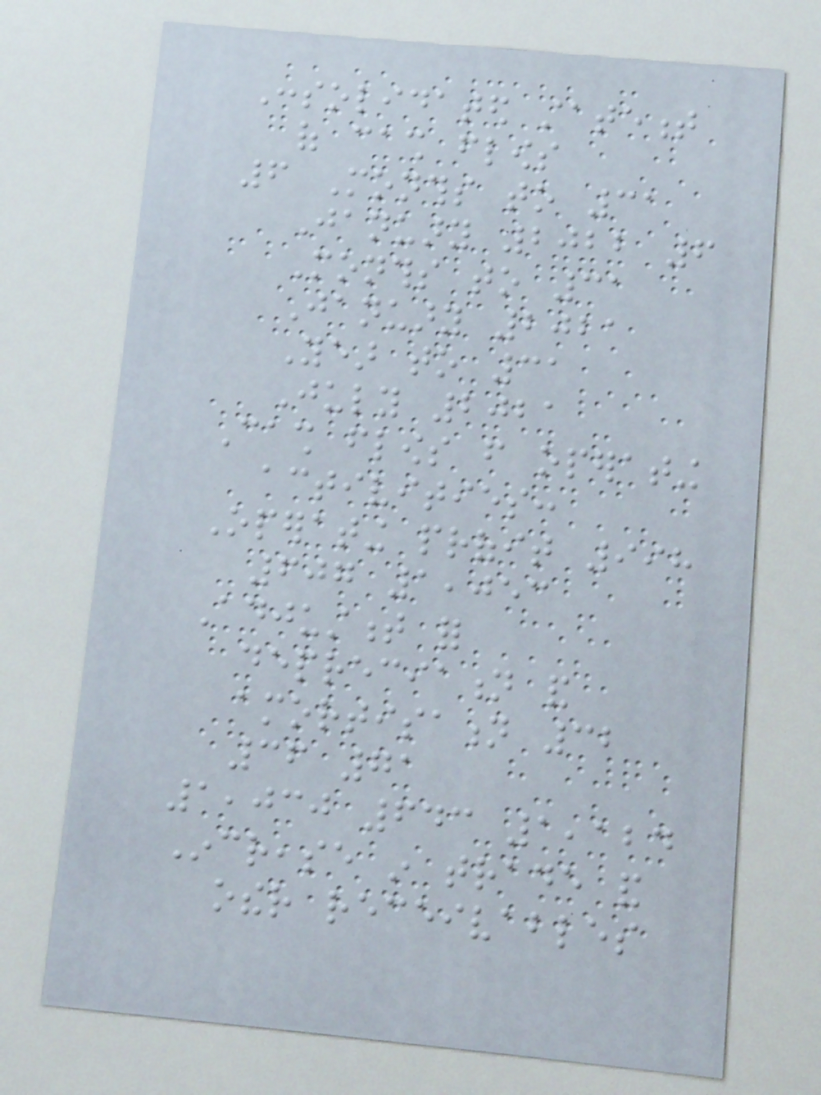Consolidated statement
of cash flows
6 Months to 31
January 2022 6
Months to 31
January 2021
Year to 31
July 2021
Cash flows from operating
activities:
Operating profit 998
607 1,053
Adjustment for
depreciation and
amortisation 32
36 71
1,030 643 1,124
Increase in trade and
other receivables
